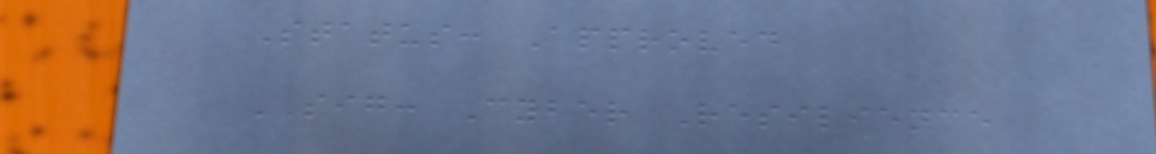Status: Approved
SIG: Cyber Resilience
